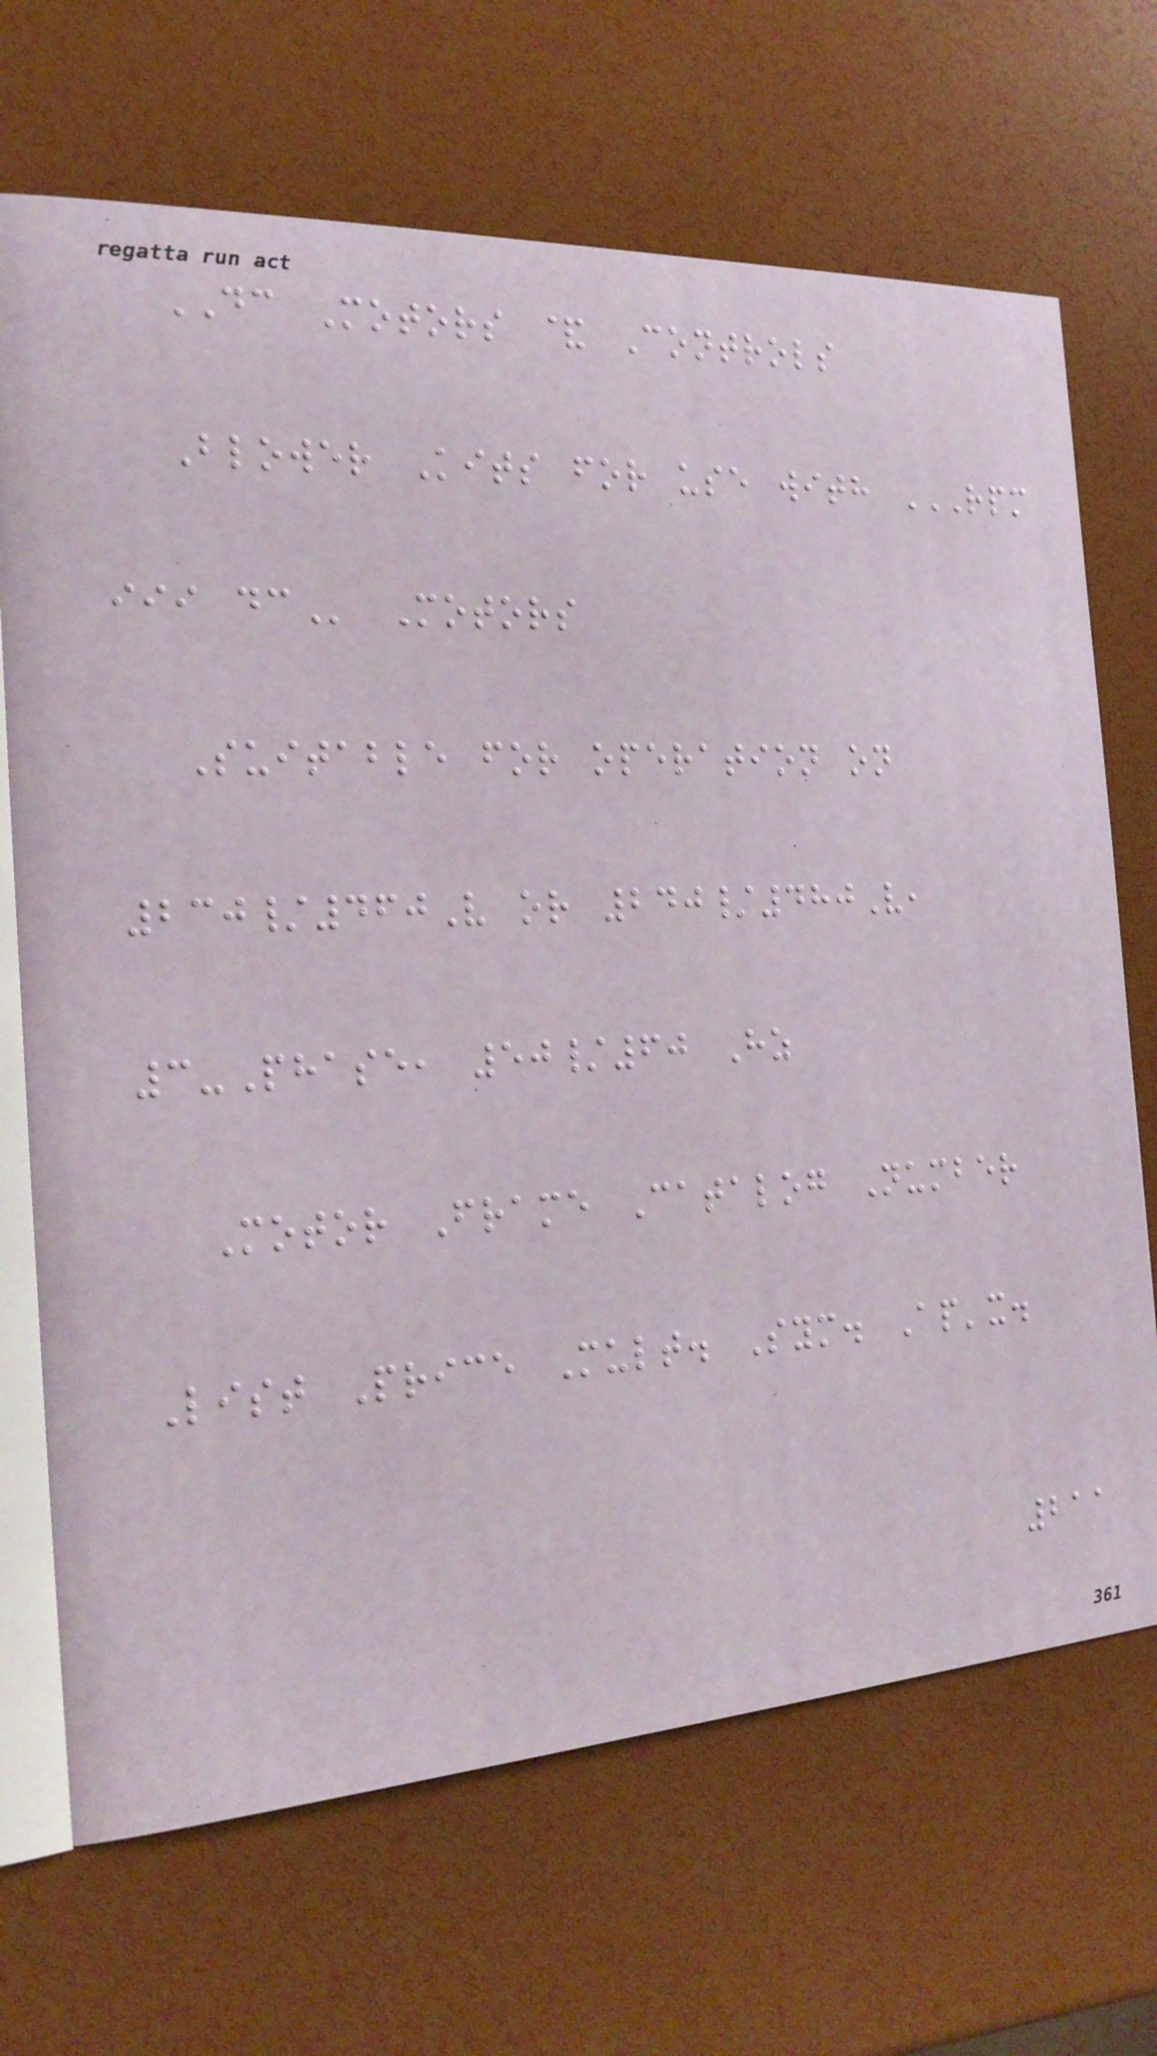DC Motors & Controls
Blower Kits for use with RPM
III DC Motors
Suitable for operation on
230/460V or 240/480V,
3-Phase, 50/60 Hz
Motor Frame Catalog Number
List Price Mult. Sym. Ap'x.
211
